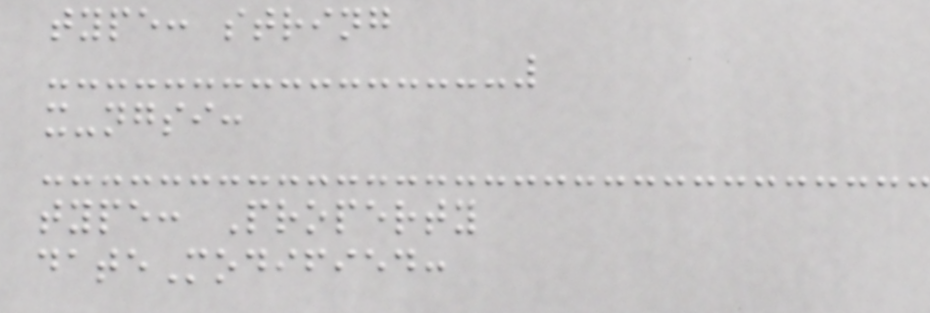type: string
x-ngsi:
type: Property
dateModified:
